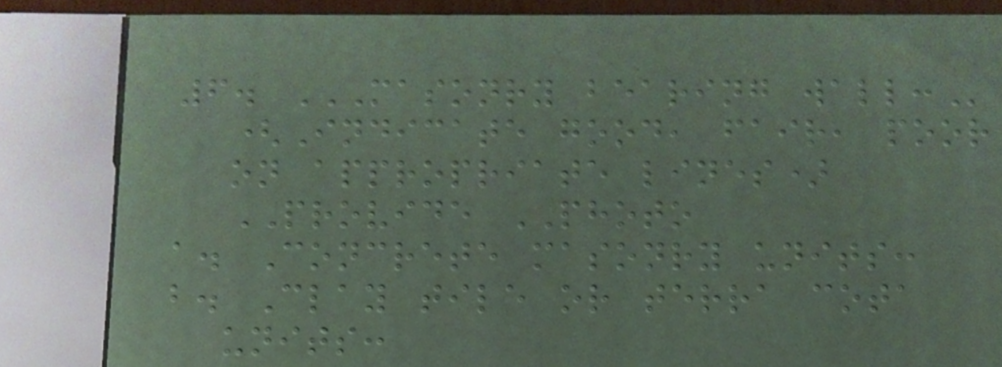6. MASONRY BEARING WALL:
(Indicate good, fair, poor
on appropriate lines)
PROVIDE PHOTO
a. Concrete masonry units:
b. Clay tile or terra cota
units:
